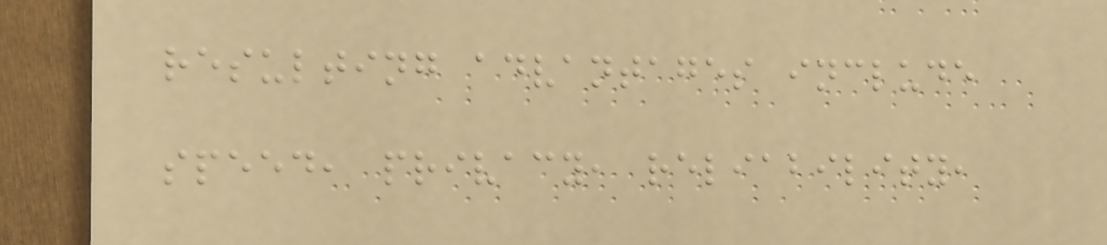resulting advantages include
speed, privacy, reliability,
